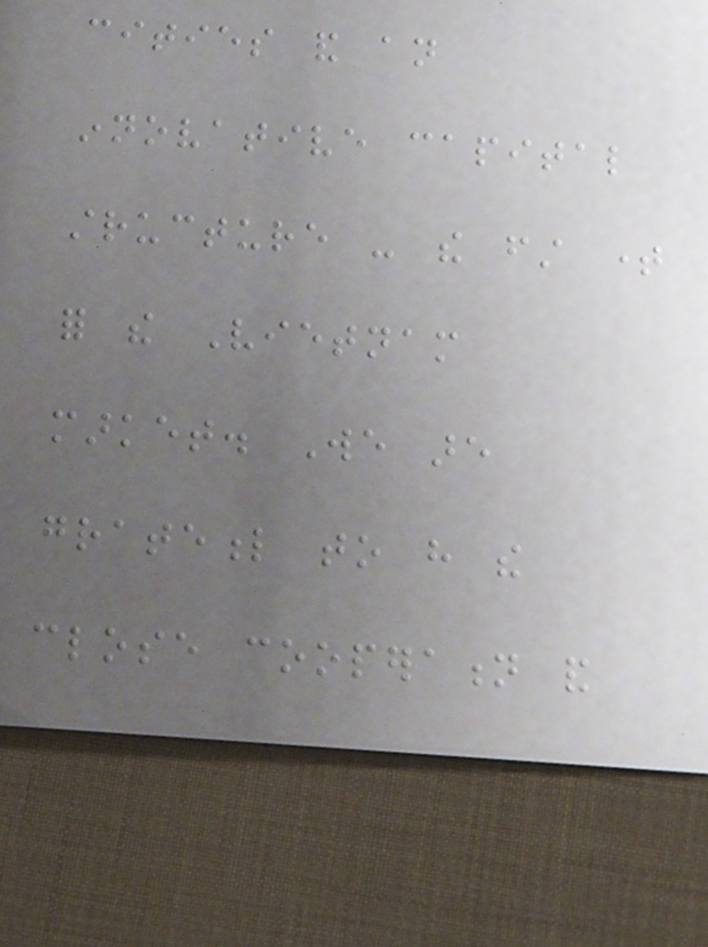cities and an
innovative capital
structure - the first time
for the Vietnam
market. We are
grateful to have the
close cooperation and
